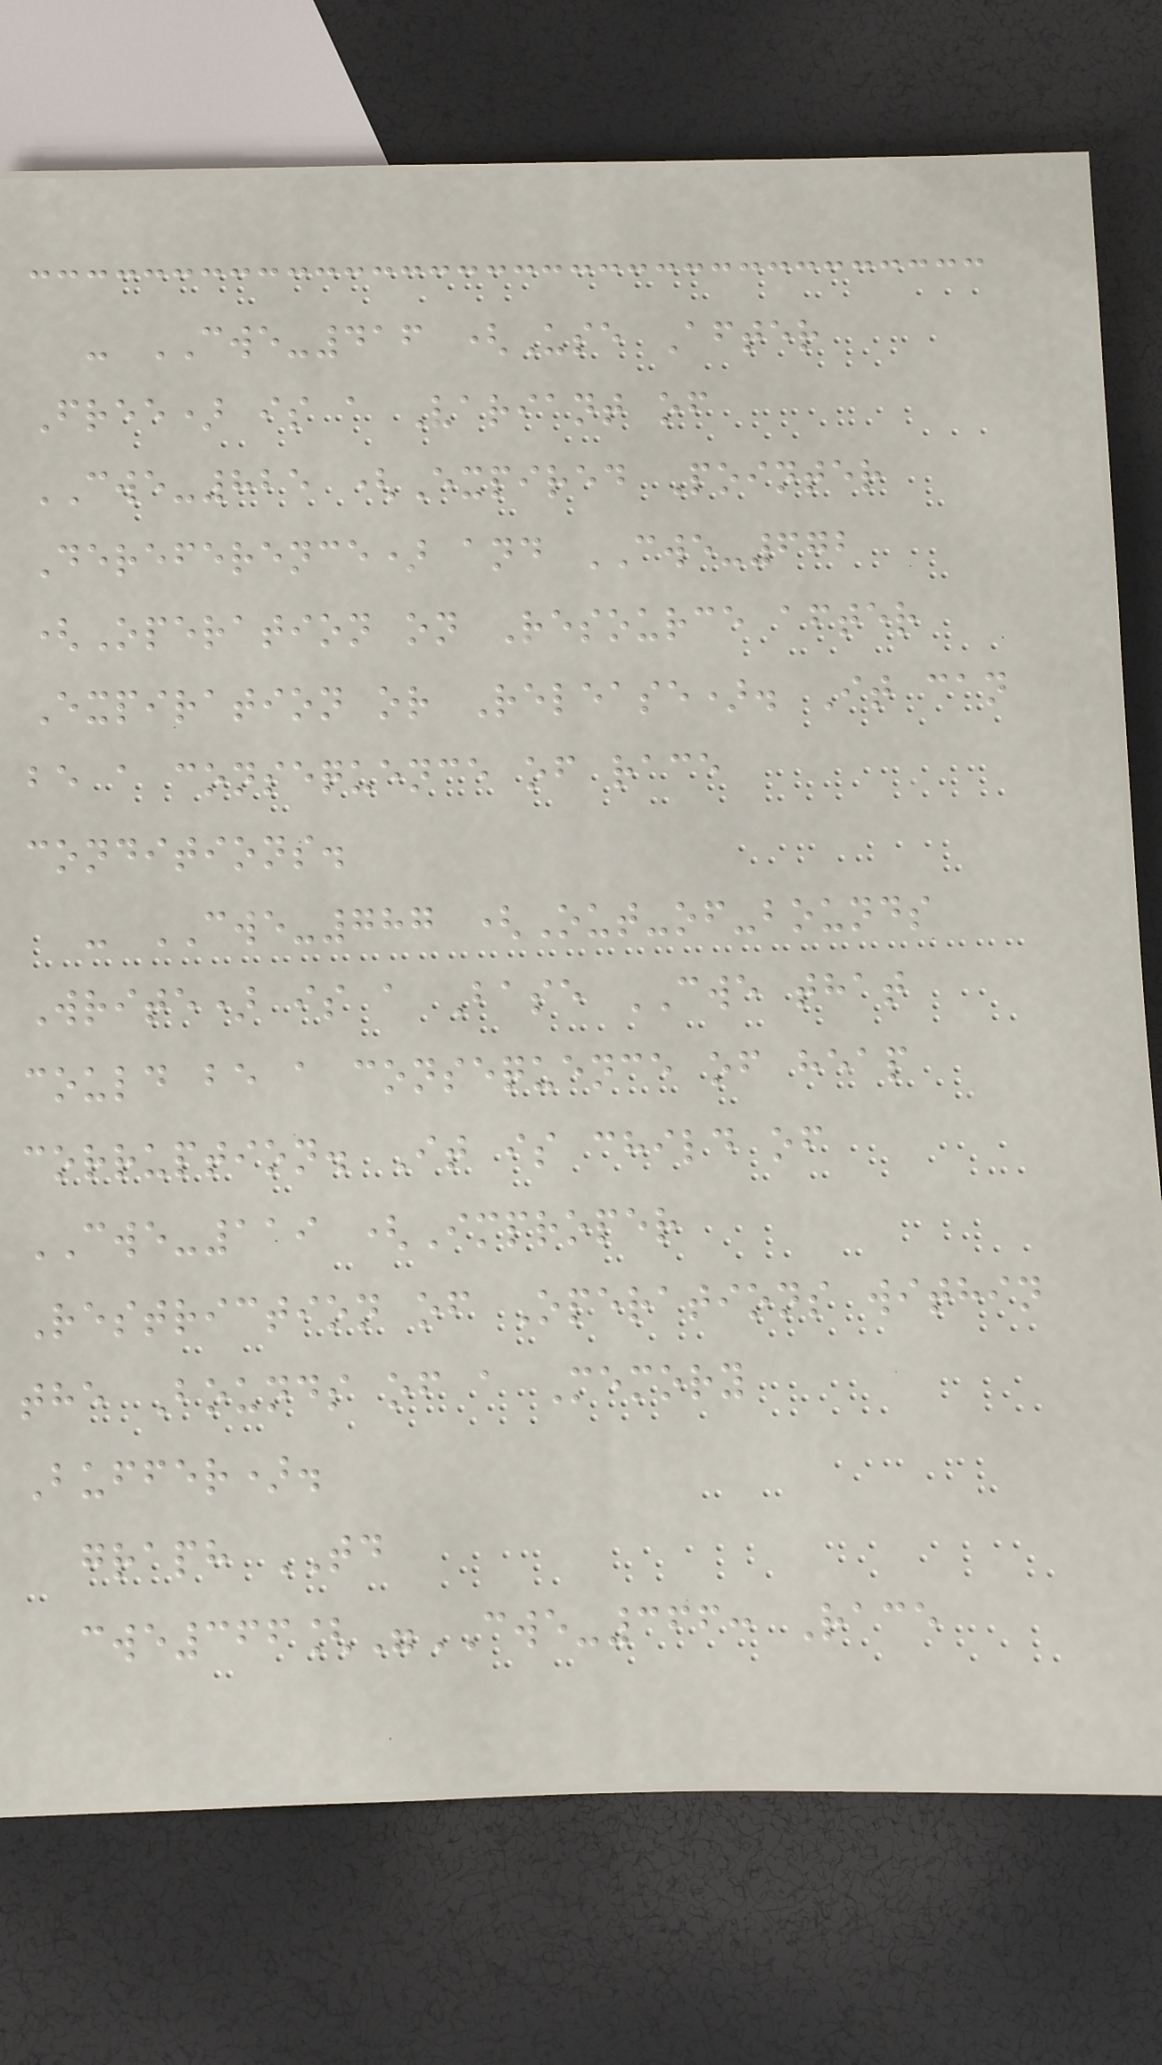- CWE-416 (Use After
Free) is a Variant of
CWE-825 (Expired Pointer
Dereference) and CWE-672
(Operation on Resource after
Expiration or Release). It can
be a consequence of race
conditions.
- CWE-787 (Out-of-bounds
Write) is a Base CWE that
could be a consequence of heap
corruption. It is child of
CWE-119 (Improper
Restriction of Operations within
the Bounds of a Memory
Buffer).
graph TD
cwe366["CWE-366: Race
